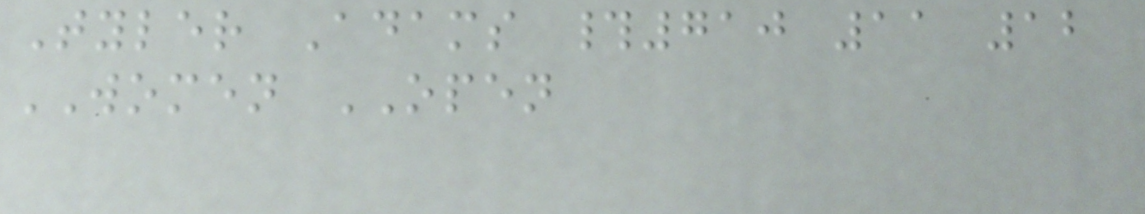Tyler Adams #710 11 12
WOMEN OPEN
